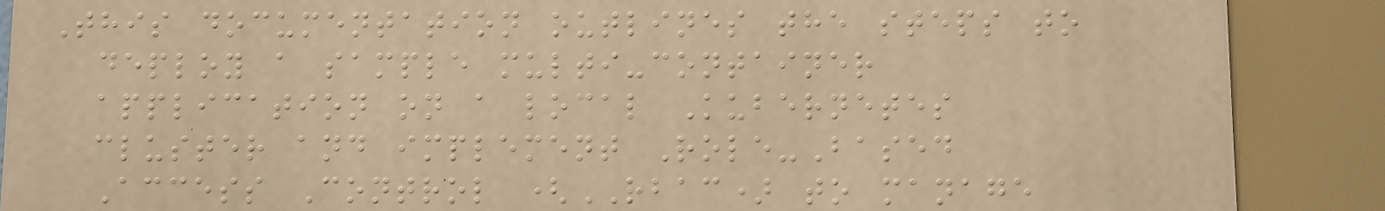This documentation outlines the steps to
deploy a sample multi-container
application on a local Kubernetes
cluster and implement Role-Based
Access Control (RBAC) to manage
